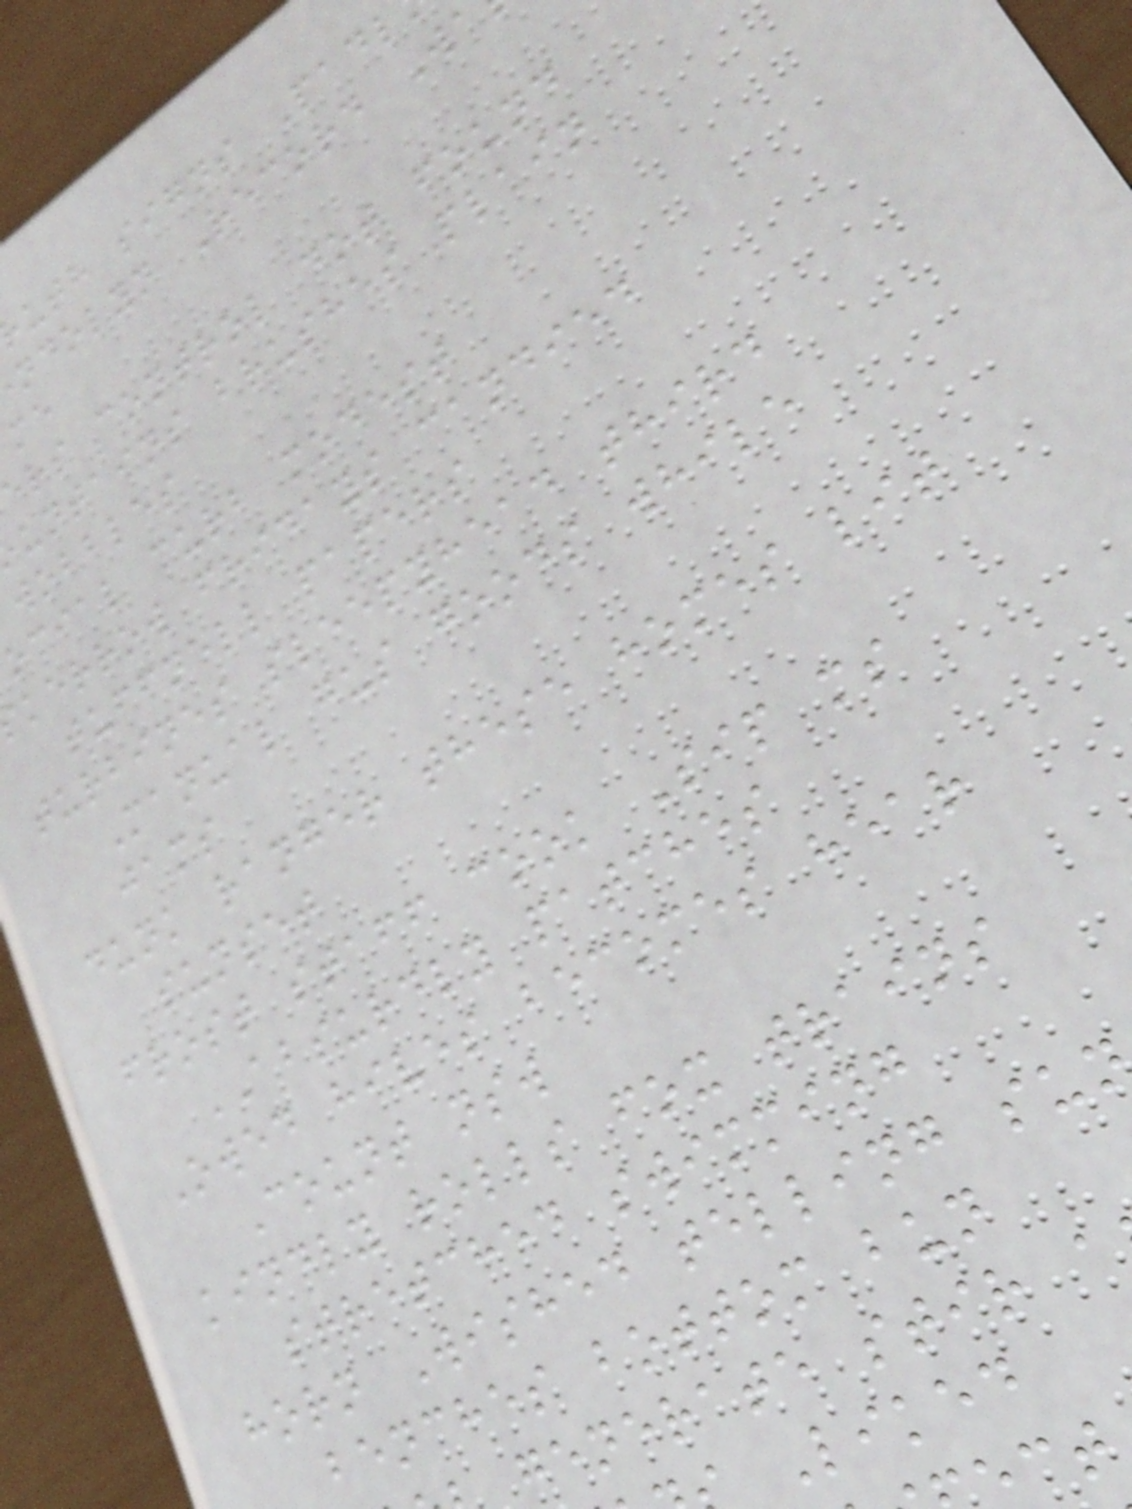uth signs Padl
ndolyn Record Wa
ers control dot found
untains brushes plain
wobbles
ocial curb modest
kerrow fridays candied
tuffnell papers
turbines sleepyhead third
Manual gus goods while
jams
dunk ranger these homes lit
sunset
frost staff cook Sip ms
ABSURDLY patches
Owed hives becomes hear
Count nsw
kindly rolls fox trains
stretched swimming
horn Wished telling su
benches bottom bun
generate stir a
Liked
